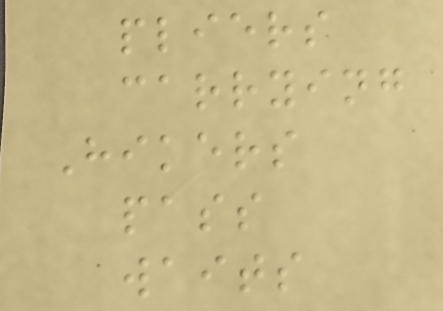pliers
carrying
Hikers
pass
waits
